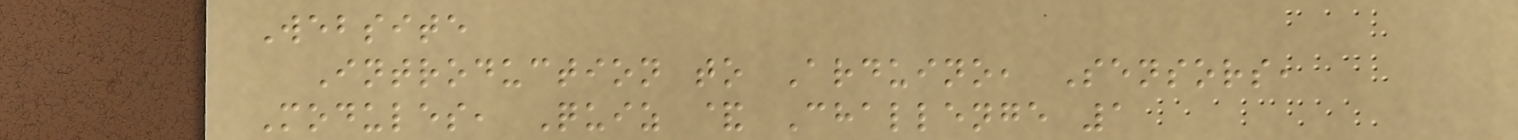Website
Introduction to Arduino, Sensors,
Modules, Quiz & Challenge 1
